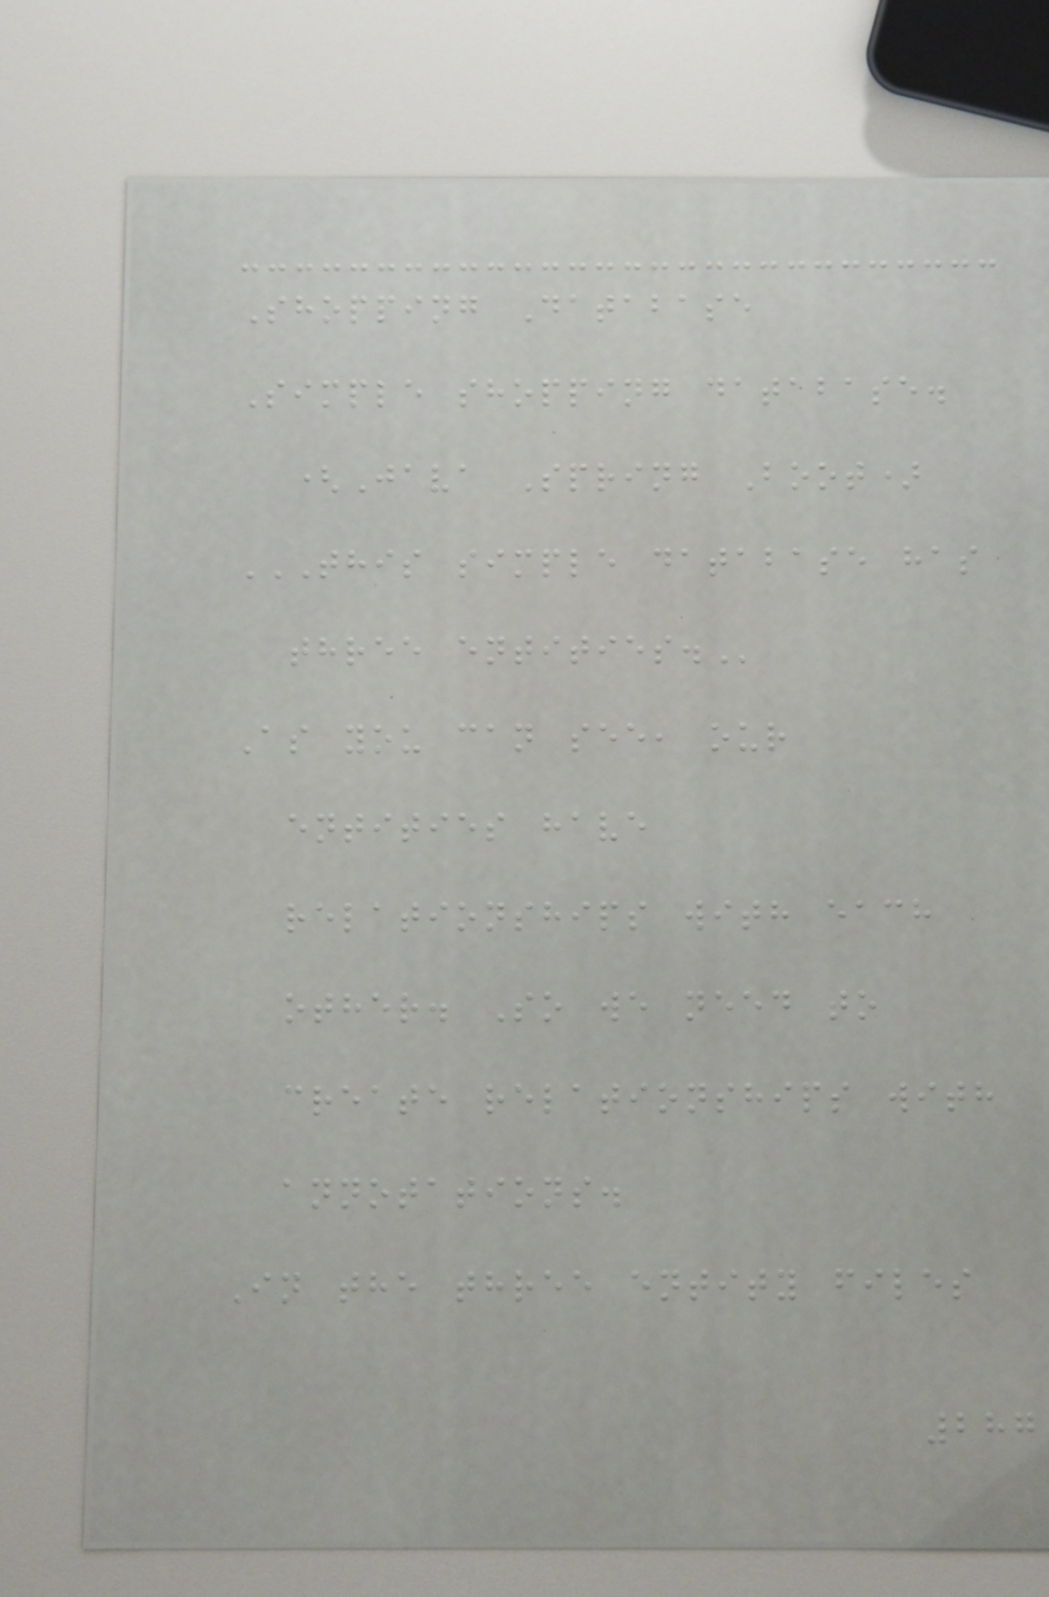Shopping Database
Simple shopping database.
(Java Spring Boot)
THIS SIMPLE DATABASE HAS
THREE ENTITIES.
As you can see, our
entities have
relationships with each
other. So we need to
create relationships with
annotations.
In the three entity files
287
